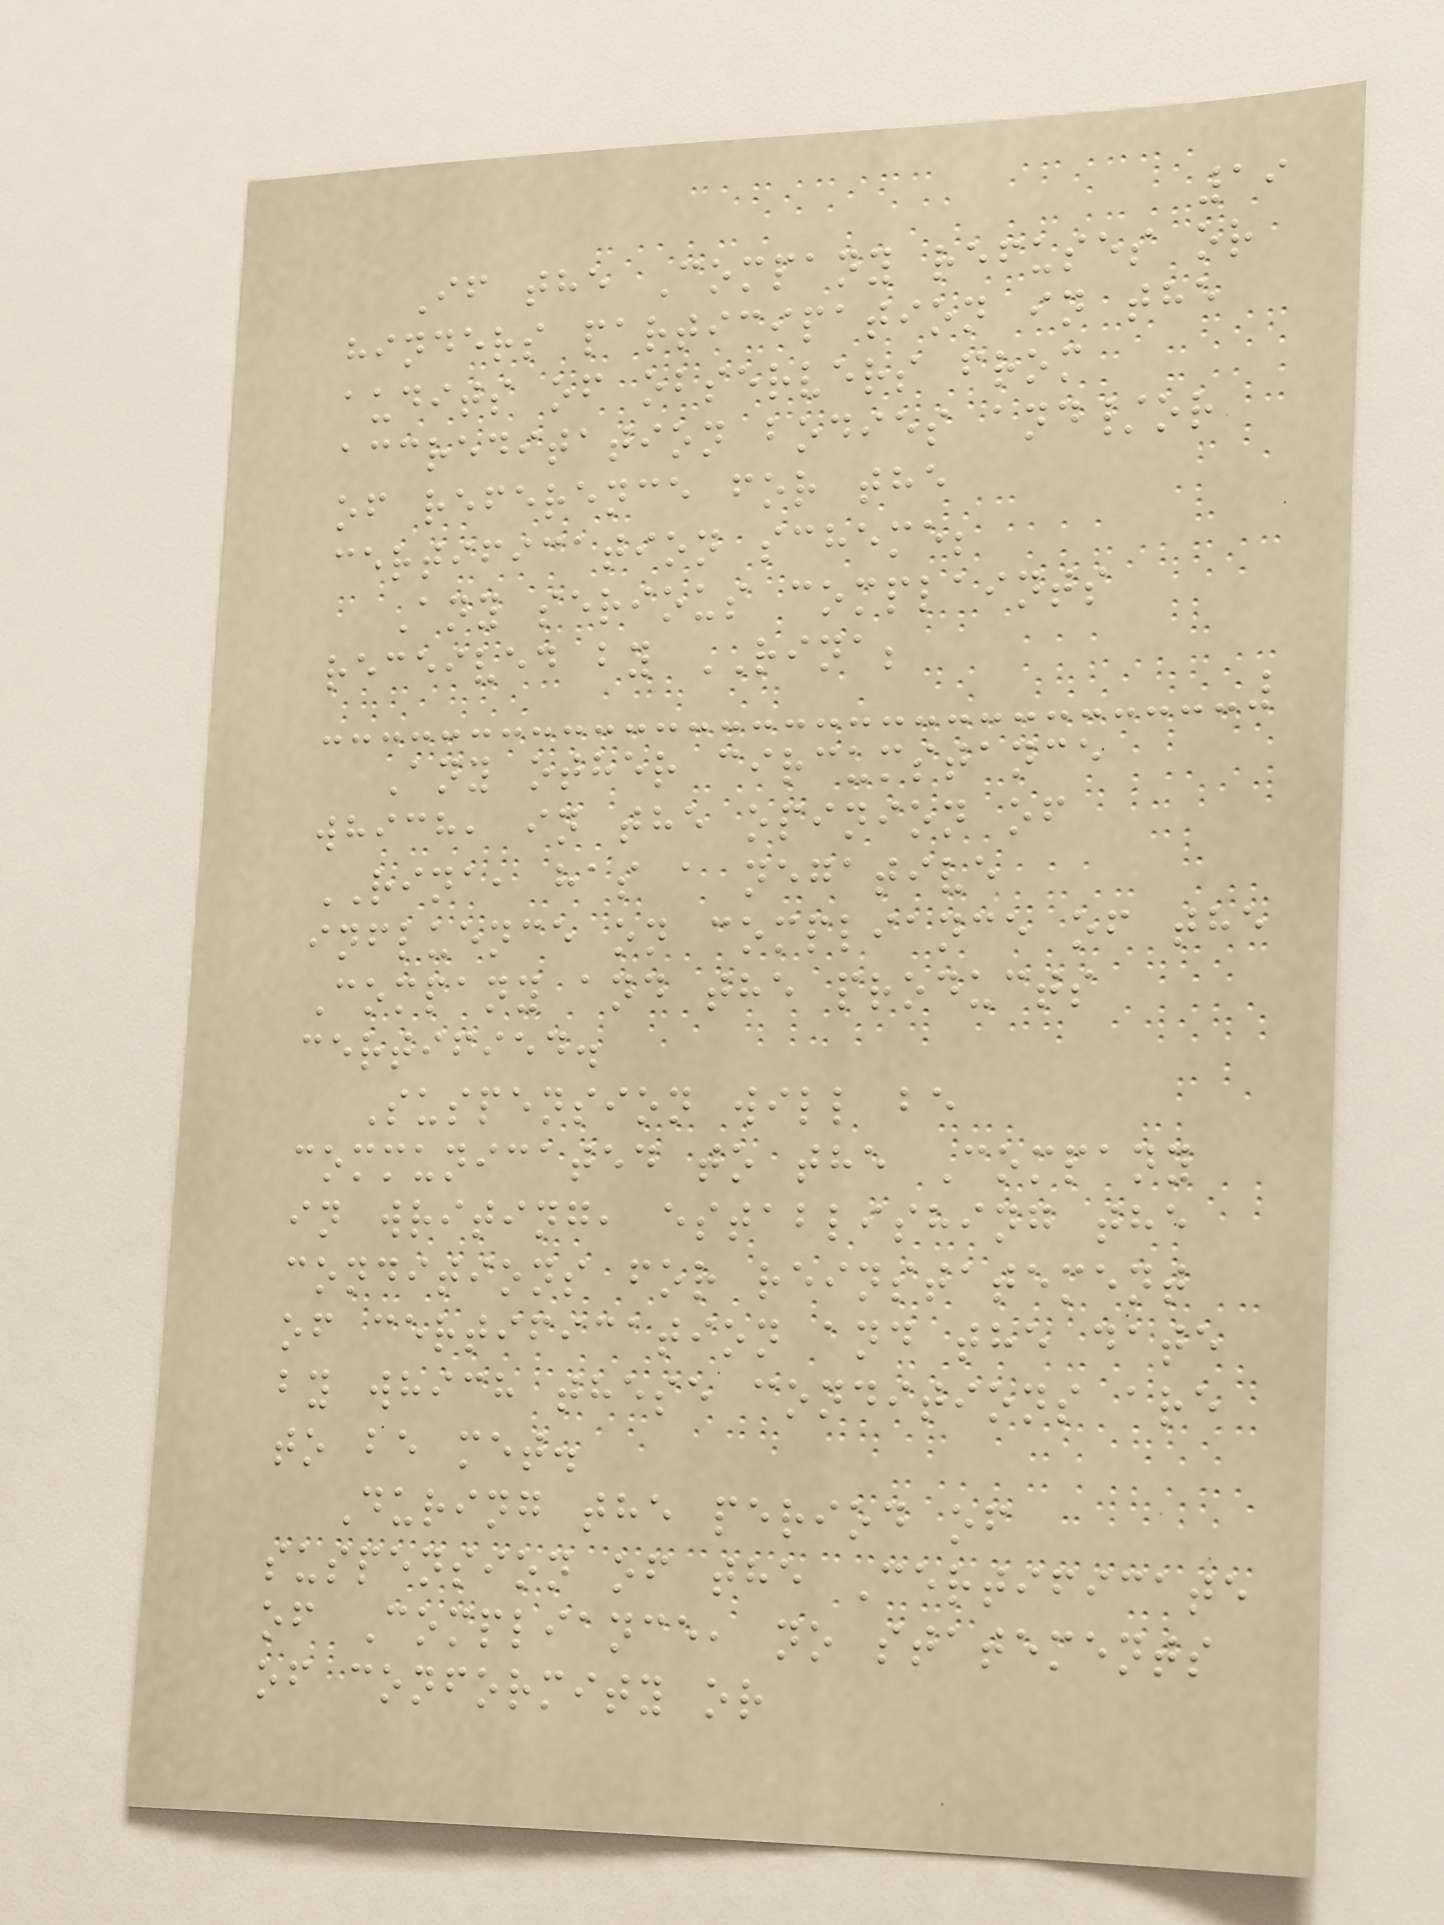19
If the Company refuses or
hinders participation in the
audits of observers from
accreditation bodies and/or
of reference for the
certification scheme;
Any serious complaints
received by RINA;
Any other circumstance
which, in the opinion of
RINA, has a negative
influence on compliance of the
Company and the products
certified.
Suspension will be
communicated to the Company
in writing, establishing the
conditions for reinstatement
of certification and the date
by which these conditions are
to be met.
During the period of
suspension of the Certificate
of Compliance, no statements
of conformity or
